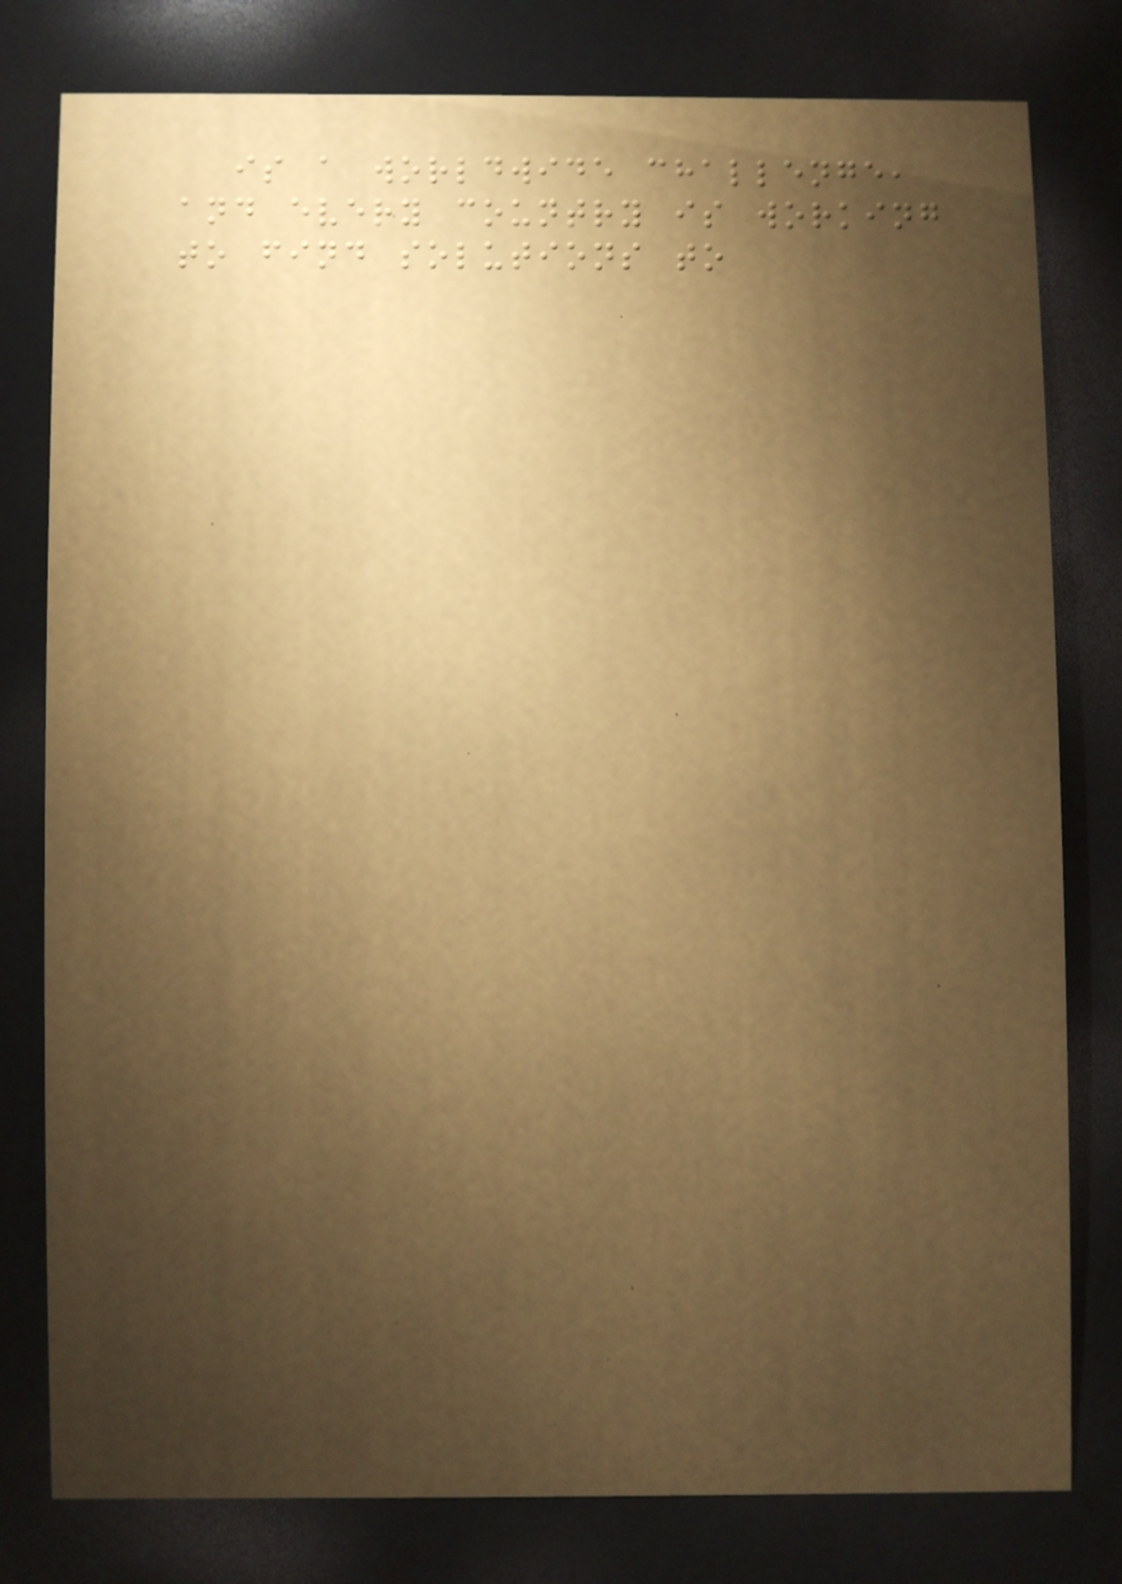is a worldwide challenge,
and every country is working
to find solutions to
